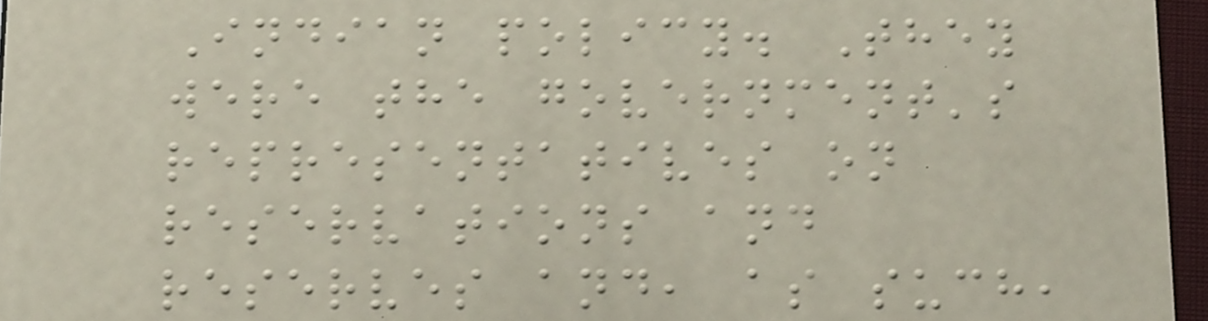Indian policy. They
were the government's
representatives on
reservations and
reserves and, as such,
